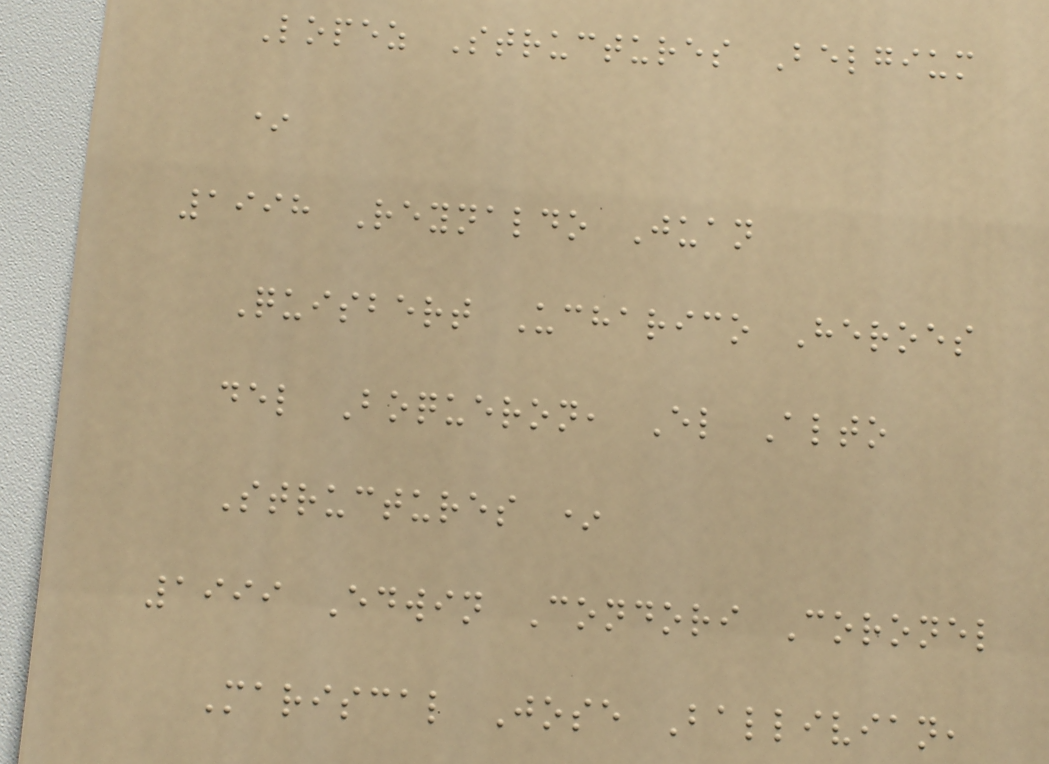Lopez Structures Belgium
*
1998 Reynaldo Juan
Quisbert Ucharico Heroes
del Boqueron, El Alto
Structures *
1999 Edwin Condori Coronel
Mariscal Jose Ballivian,
